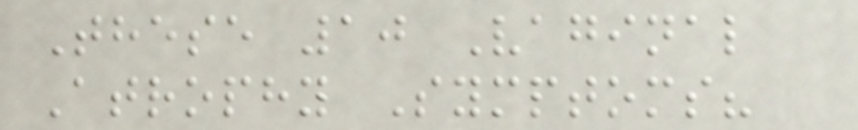These 10 Vaginal
Atrophy Symptoms?
